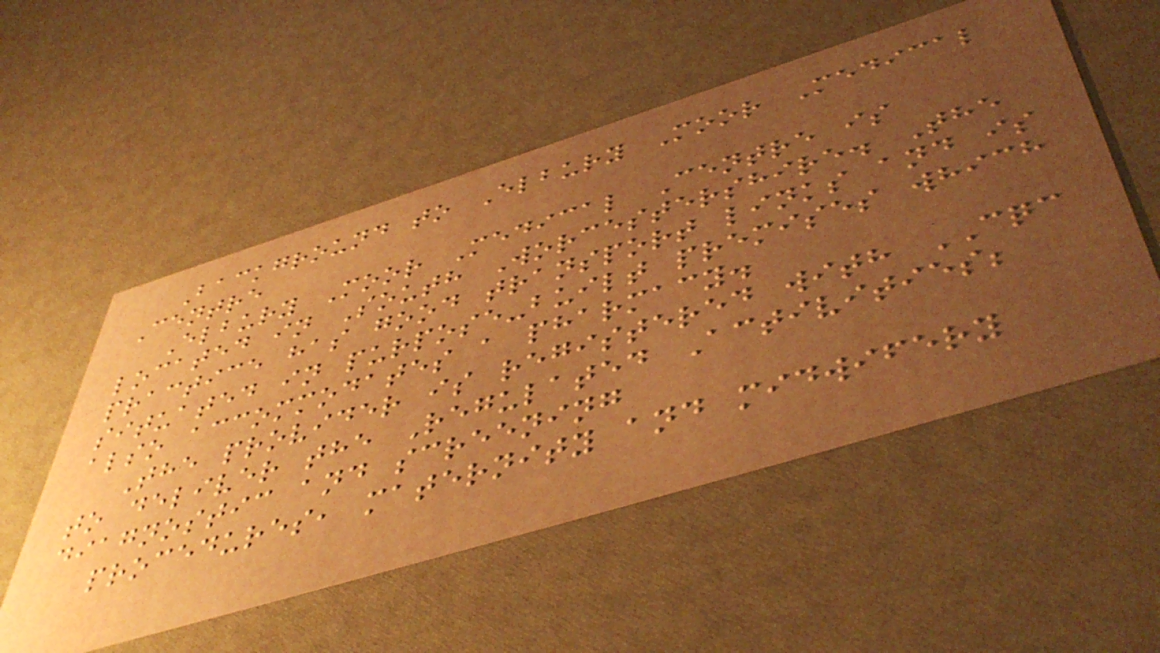Background to Elbury Moor Medical
Centre
Elbury Moor Medical Centre is
located in South Worcestershire. The
practice has good transport links and is
situated in purpose-built premises which
also accommodates a pharmacy.
The provider is registered with CQC
to deliver the Regulated Activities;
diagnostic and screening
procedures, maternity and midwifery
